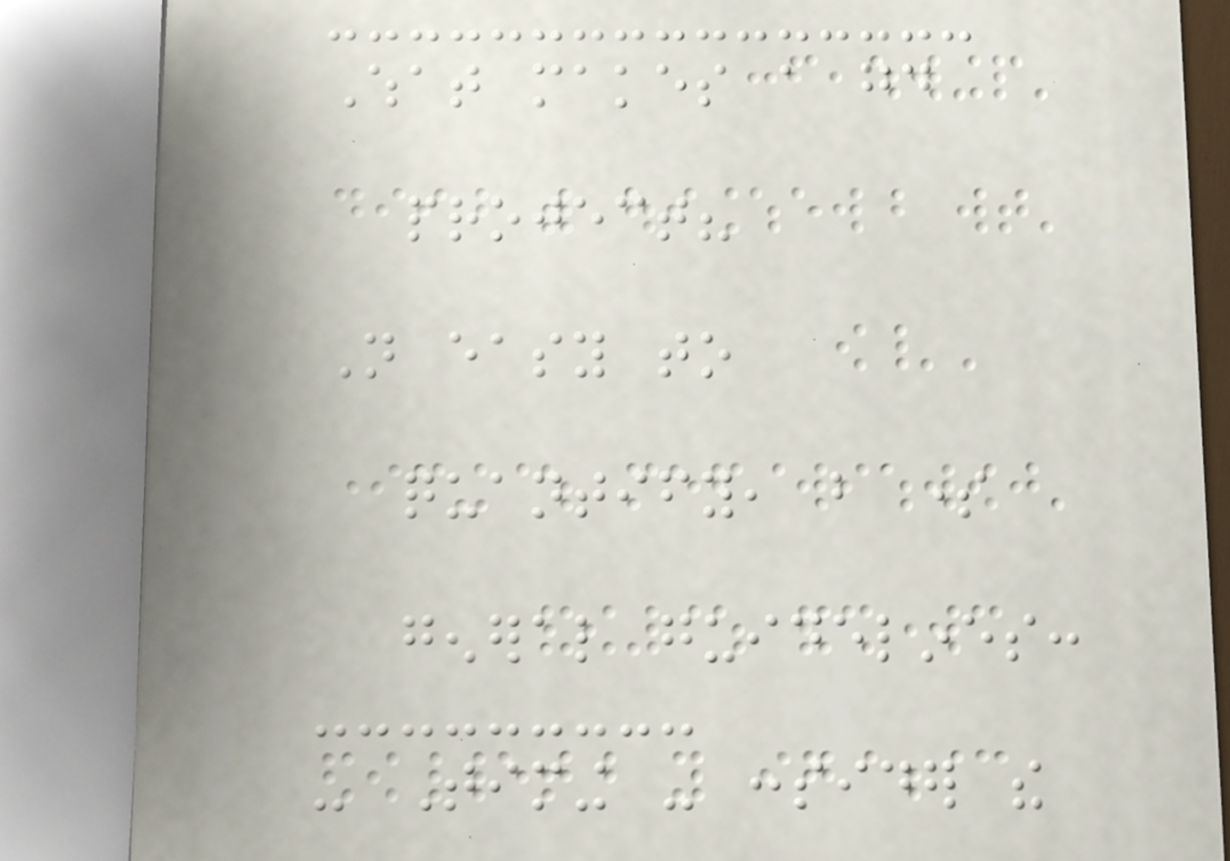What makes a good
project?
Not easy to
quantify, but some
general guidelines:
- Timing - consider the
